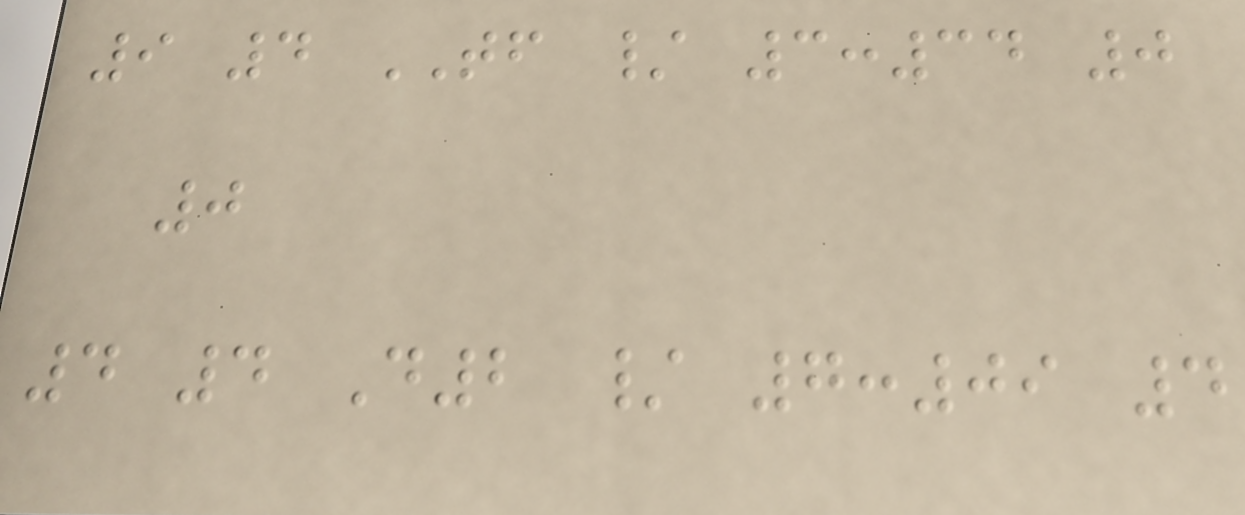9 4 TF / 3:34 0
0
4 4 D2 / 7:09 4
